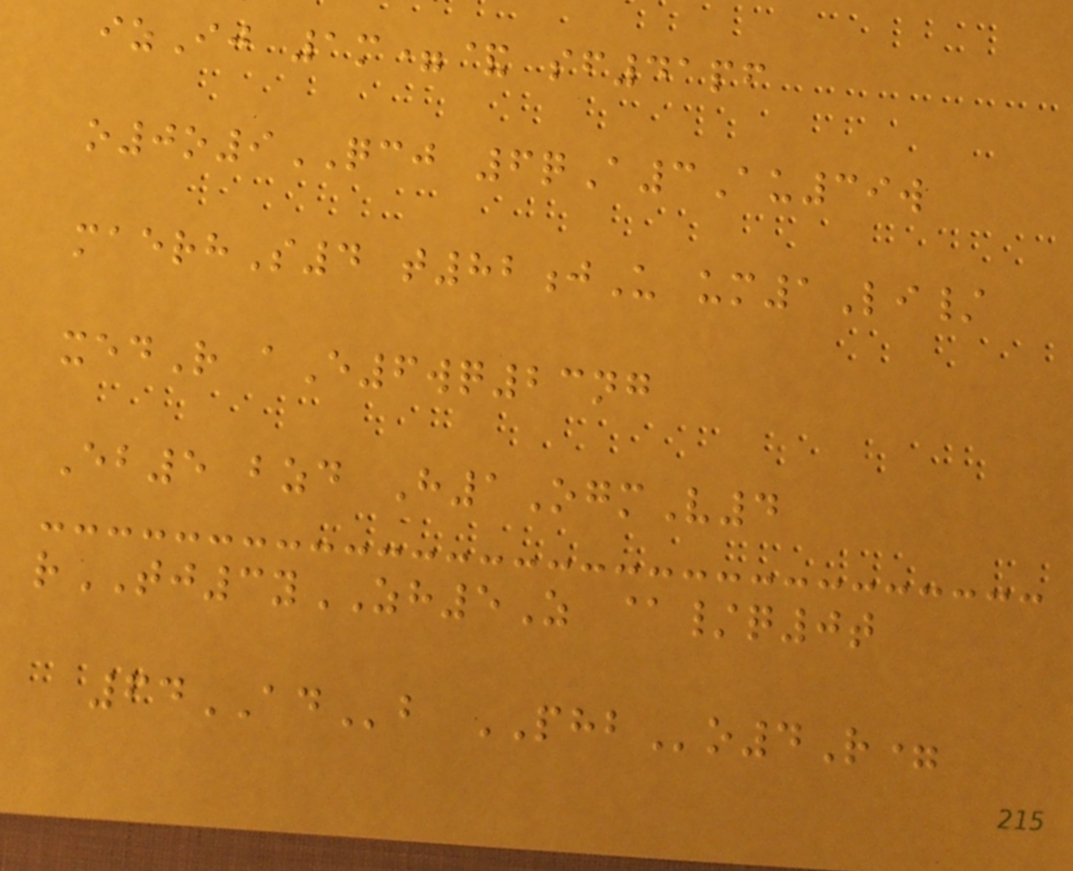izIj 1m=& sf41pf
o0o9QCJ 6qA3Au39w
maerhS4 t82jU um1Li/
xedR aE6wq23ng
Eb5 bzd H1OgmV4
rTJ3yZH5Z @/q0t
64ADb PHBo4R=
